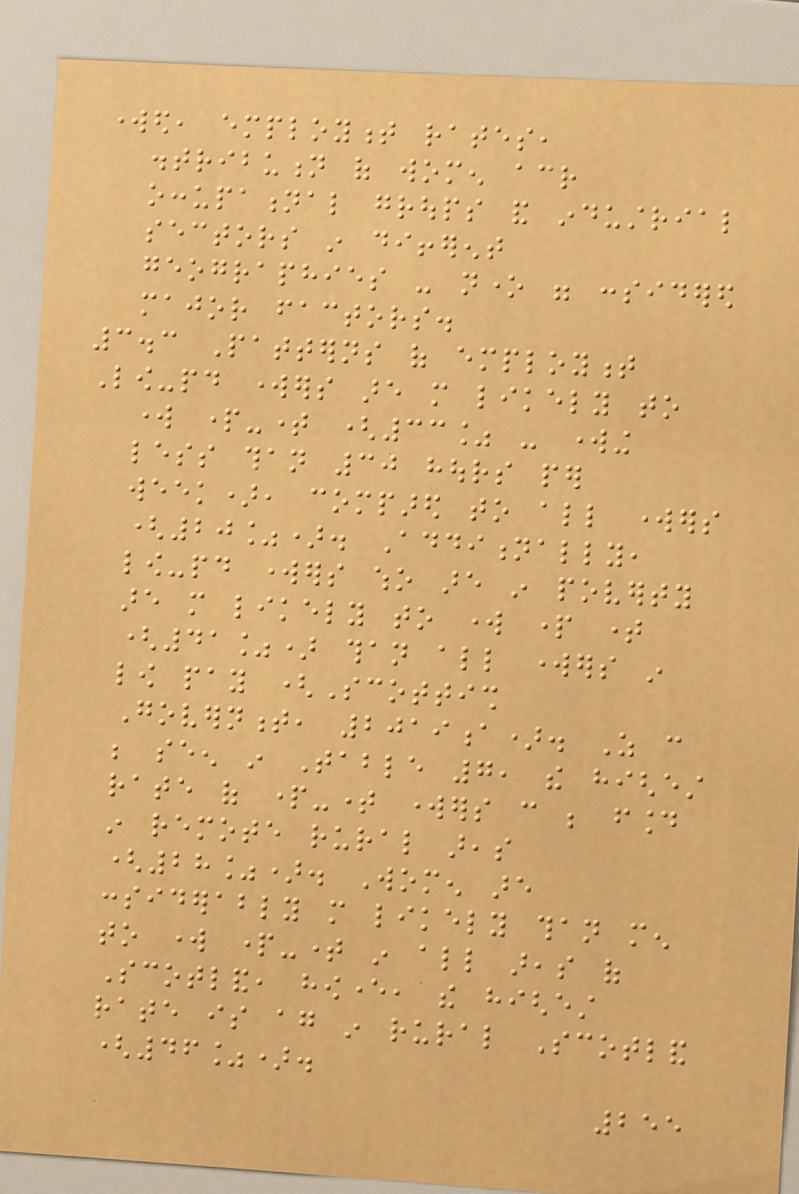worked, employment rates,
distribution of women across
occupational groups and industrial
sectors in different
geographies - none were considered
major factors.
3.3 Patterns of employment
Low-paid workers are more likely to
work part-time (33% - working
less than 30 hours per
week), compared to all workers
(20%). Additionally,
low-paid workers who are in poverty
are more likely to work part time
(41%) than all workers in
low pay (Scottish
Government, 2019a). As can
be seen in Table 7, the highest
rate of part-time workers can be found
in remote rural areas
(28%). Women are
considerably more likely than men
to work part-time in all areas of
Scotland, however, the highest
rate is again in rural Scotland
(46%).
255
